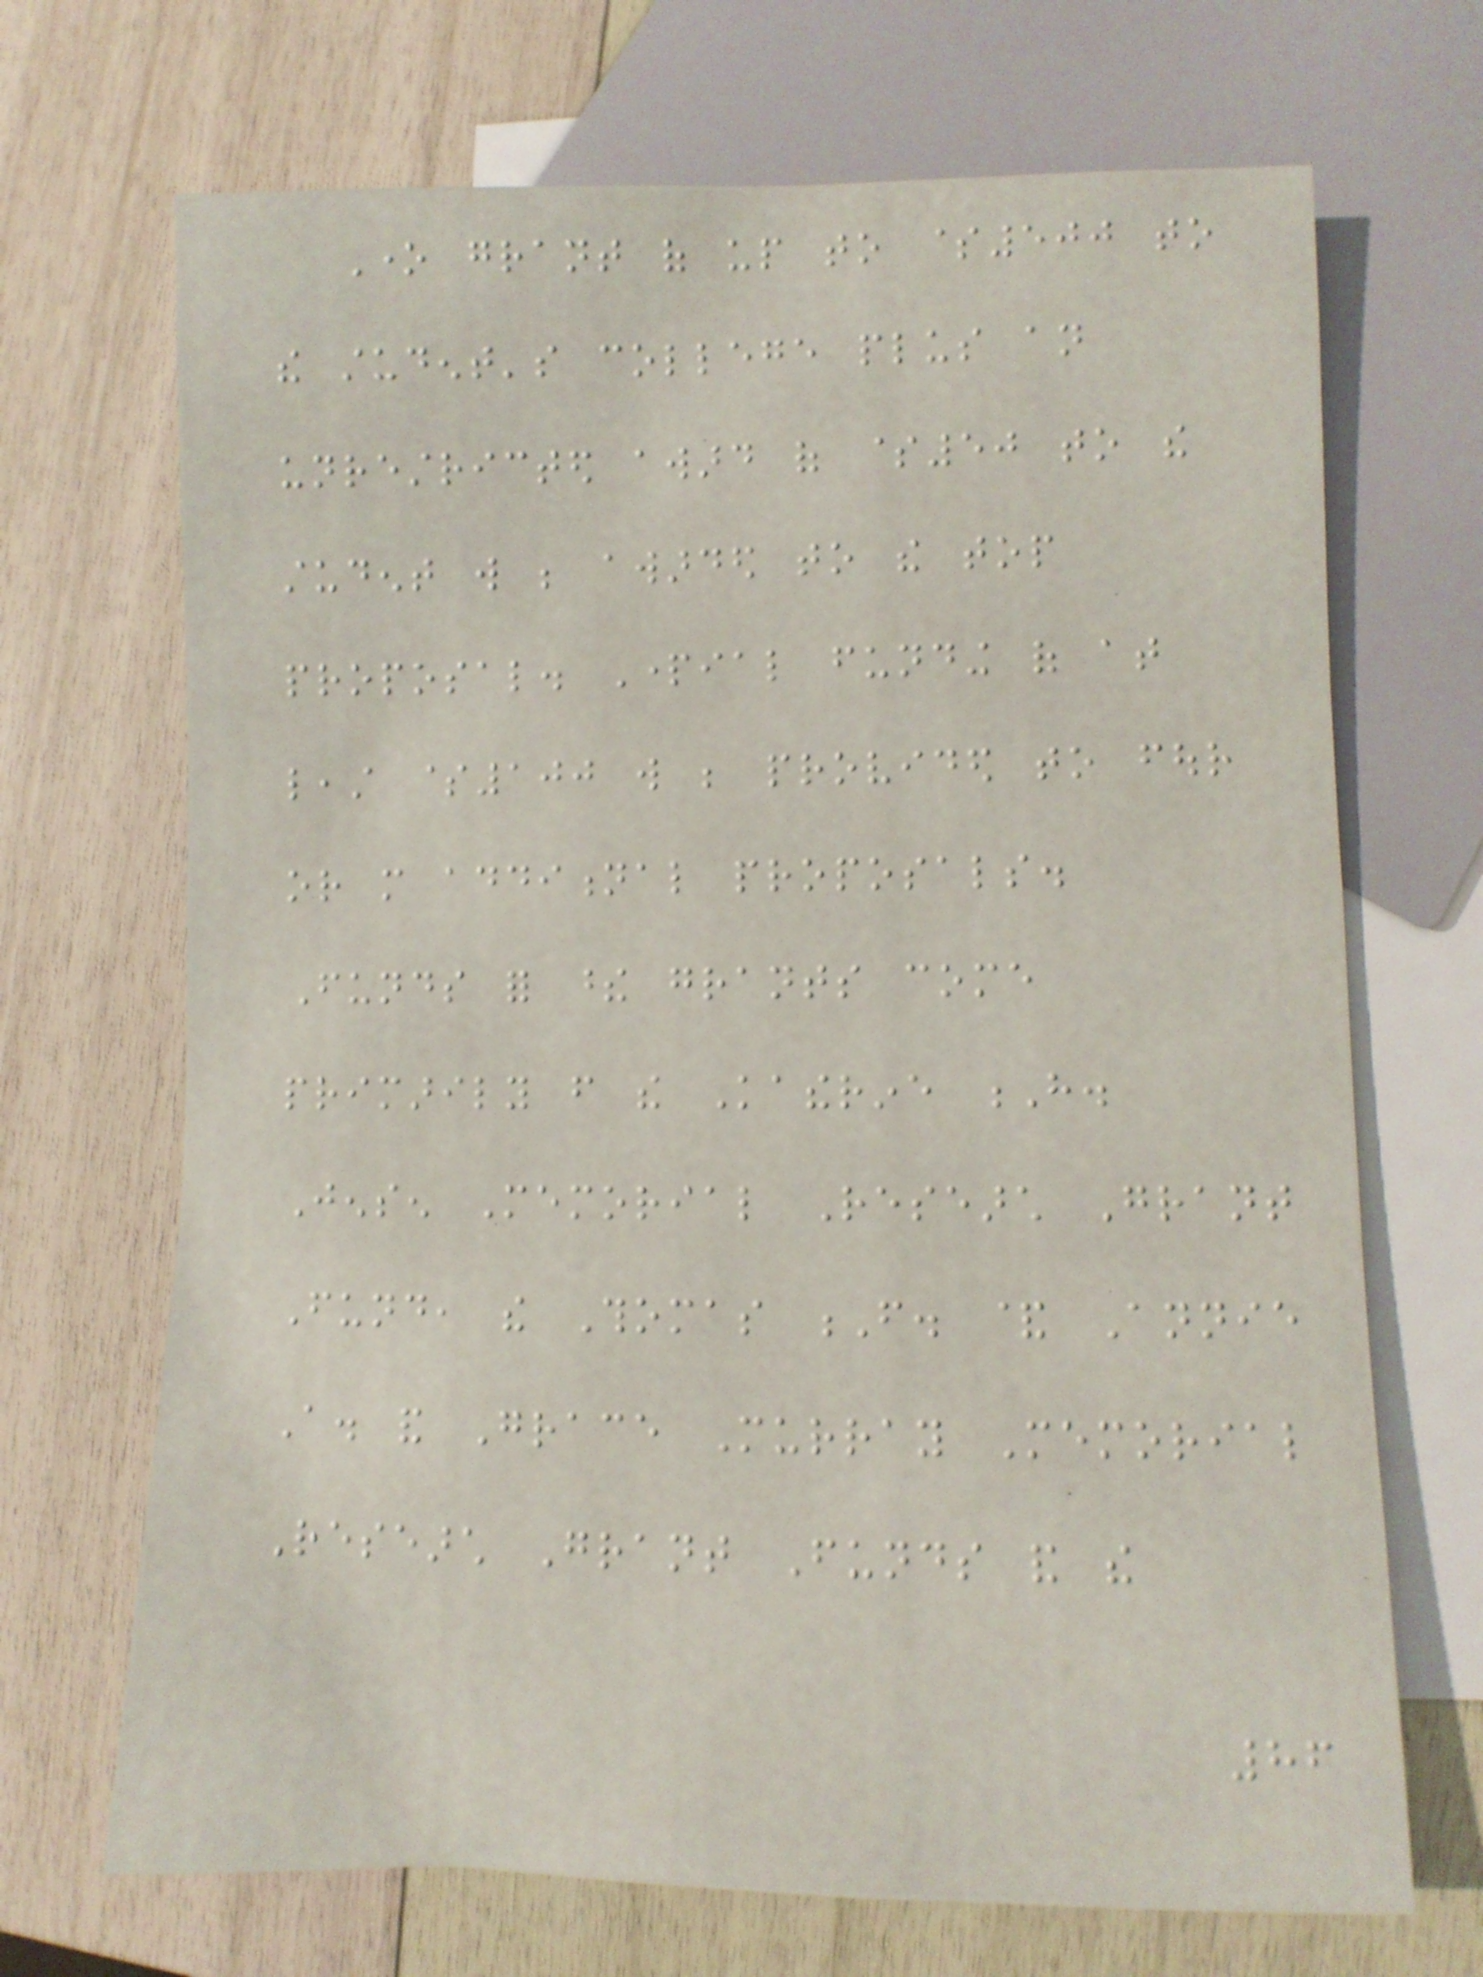One grant of up to $500 to
the student's college plus an
unrestricted award of $50 to the
student will be awarded to the top
proposal. Partial funding of at
least $100 will be provided to four
or more additional proposals.
Funds for these grants come
primarily from the Katherine H.
Jensen Memorial Research Grant
Fund, the Thomas F. & Annie
A. and Grace Murray Memorial
Research Grant Funds and the
86
